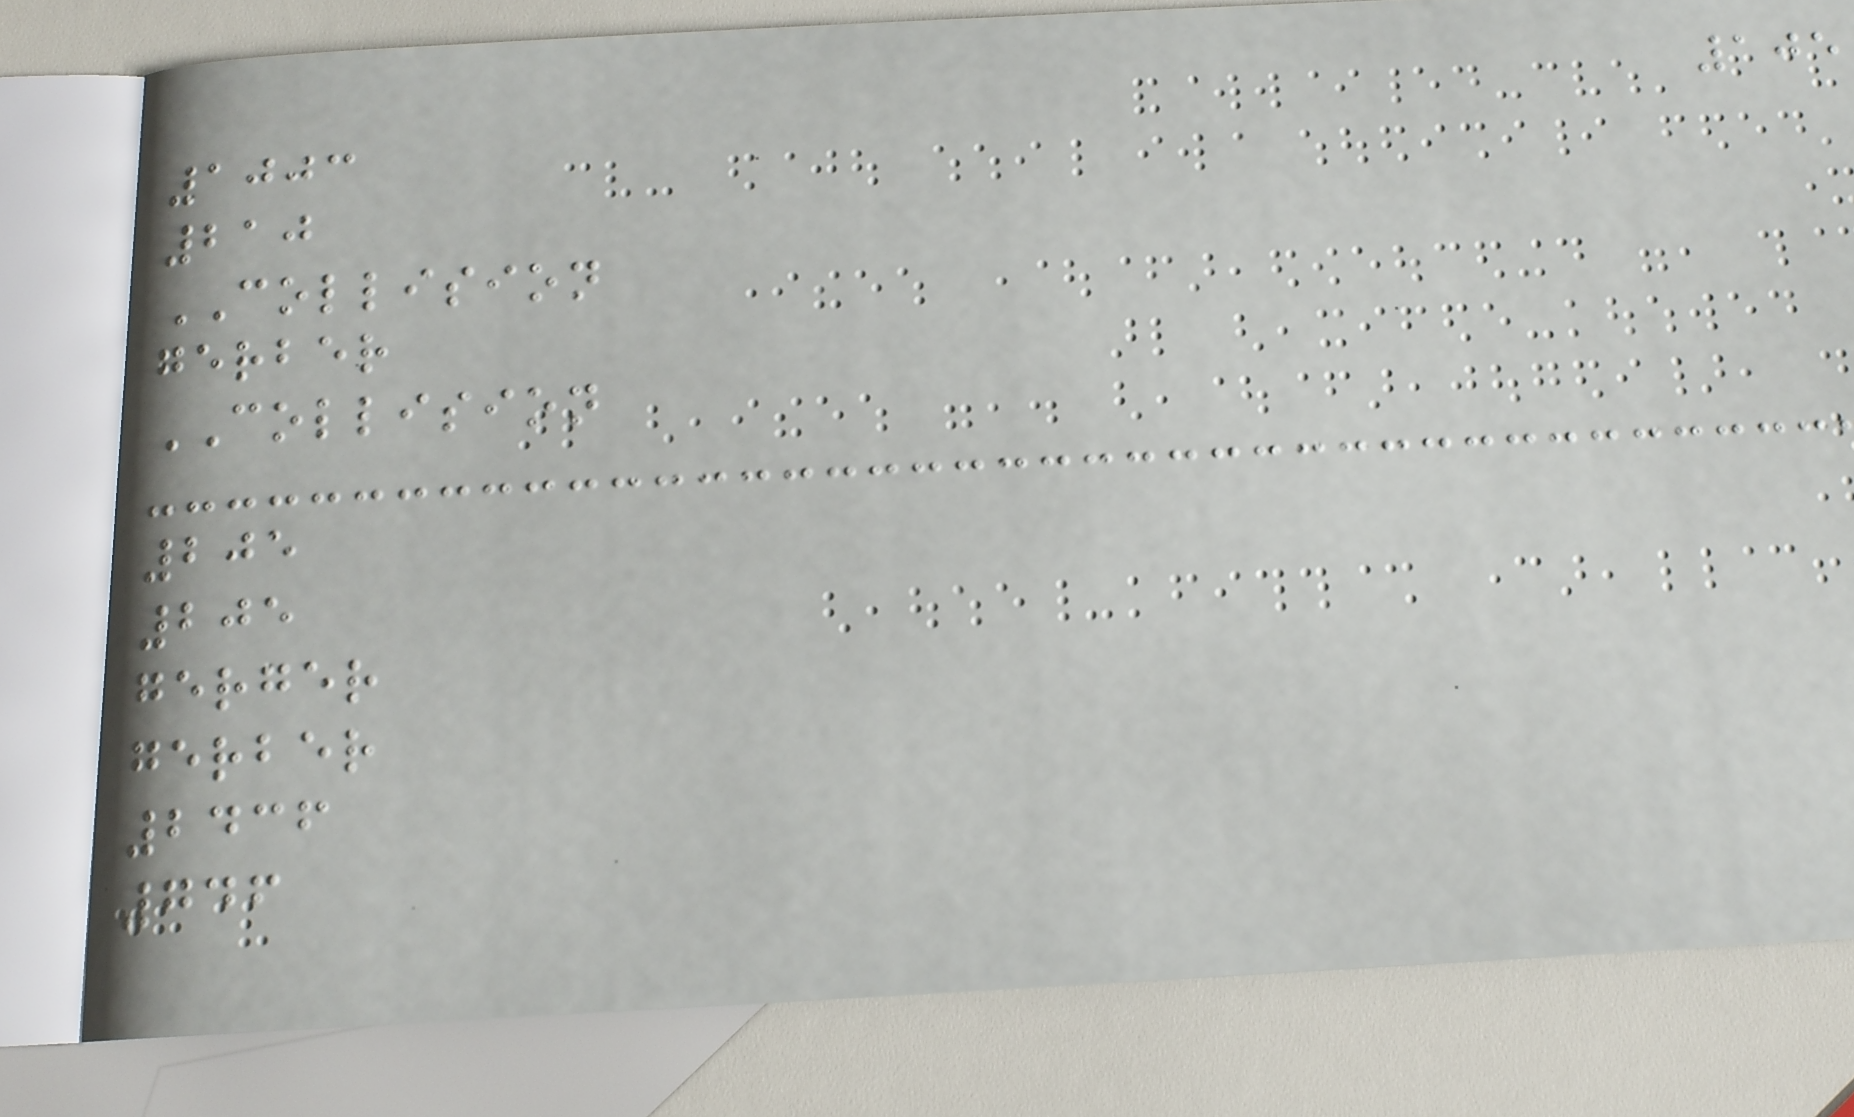105
1003
210
COLLISION
gerber
COLLISION
205
205
gerger
gerber
2436
746
